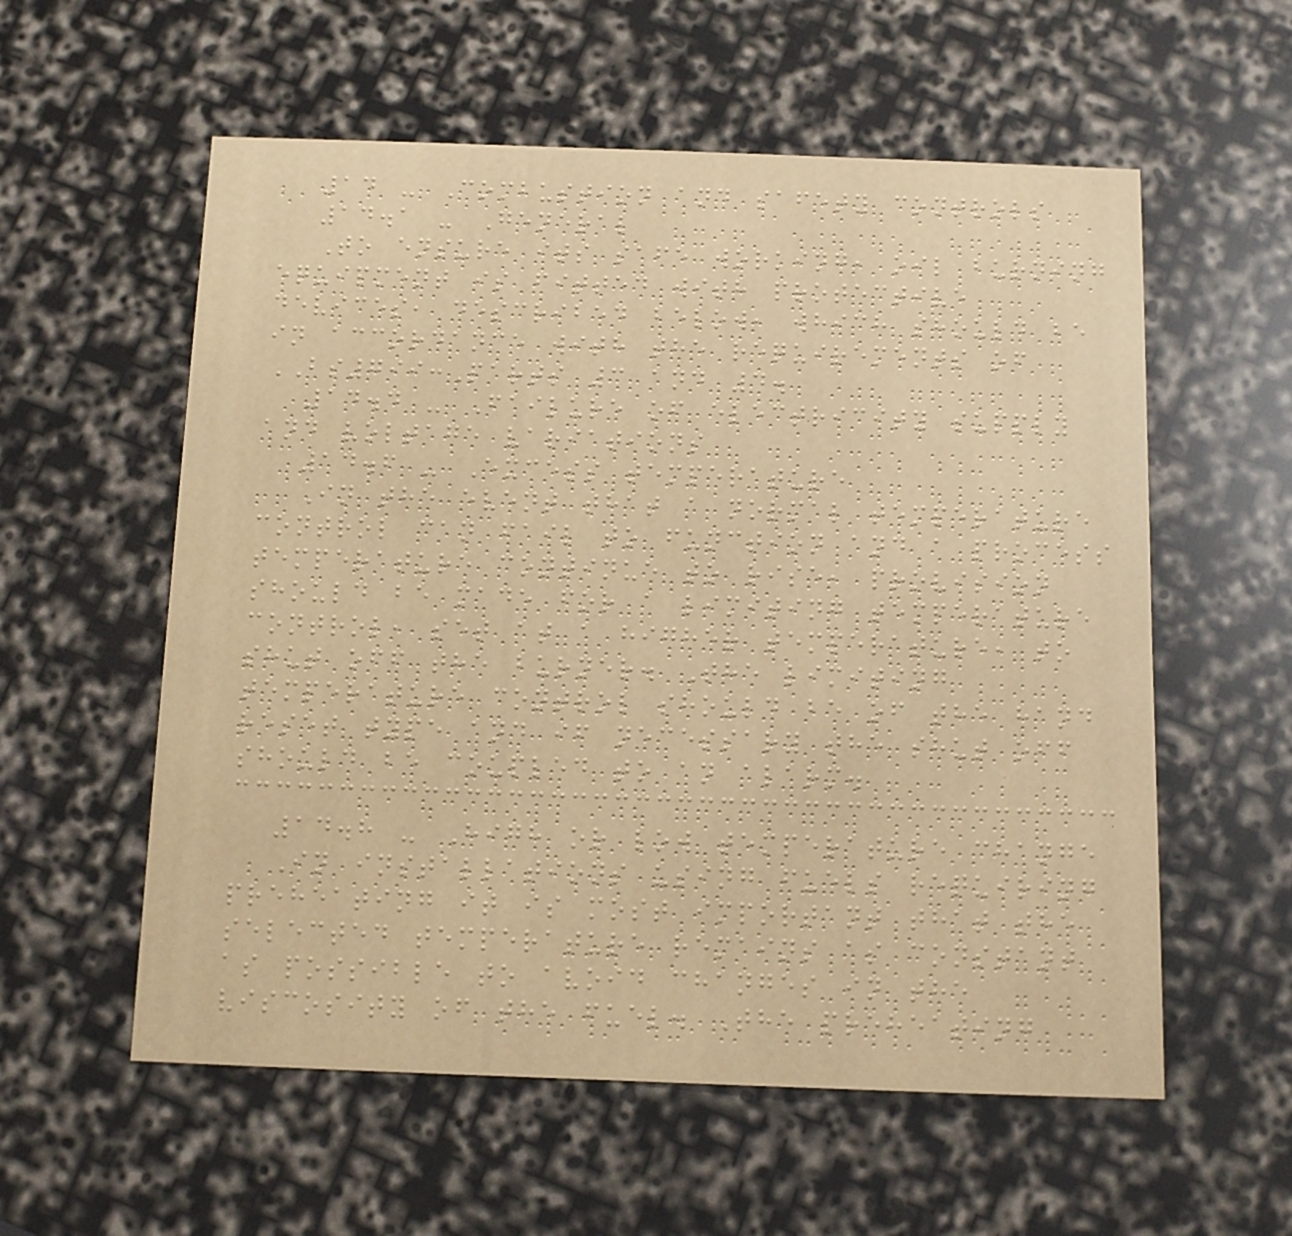14 - Combustion and safety controls
14.1 - General
To ensure its safe working, oil burning
equipment is fitted with protective
devices, described below, which should be
in accordance with the requirements of
BS799:Parts 3 and 4.
14.4 - Failure of electricity supply
and voltage variations
14.6 - Excess temperature
In the event that a normal temperature
control can fail to function and a process
temperature continue to rise, provision
should be made for a limiting temperature
control, set at a higher temperature, to
shut off the burner. The limiting
temperature control should be of the hand
reset type and if necessary the shut off
should be coupled to an alarm.
14.8 - High or low temperature change
In installations using fuels requiring
preheating it is most important that the
selected temperature remains as constant
as possible to avoid changes in the
viscosity of the fuel. The preheating
